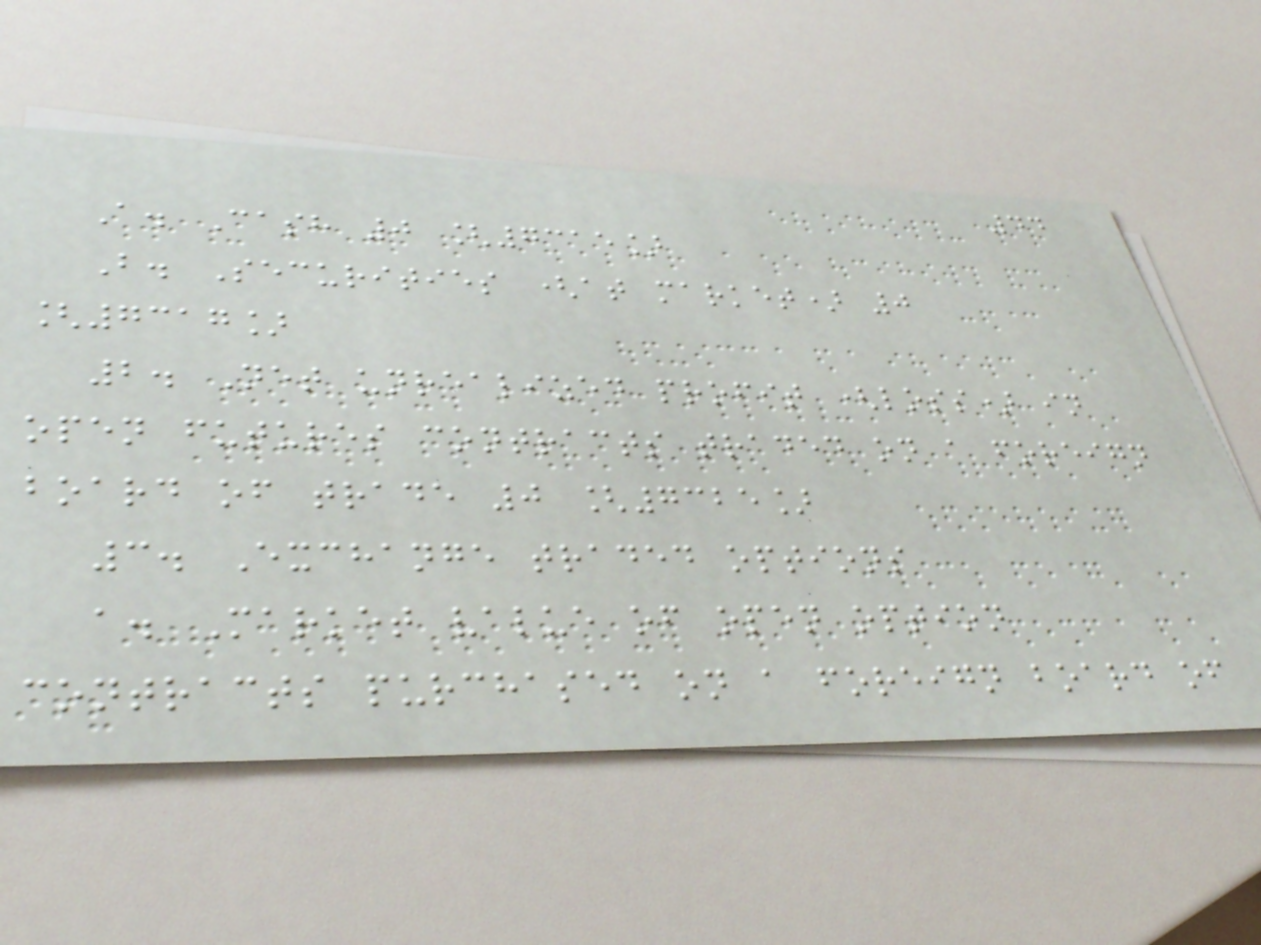44
A. Cash 0 [7315]
B. Securities (at market) 0
[7317]
2. Net unrealized profit (loss) in
open futures contracts traded on a foreign
board of trade 0 [7325]
3. Exchange traded options
a. Market value of open option
contracts purchased on a foreign board of
